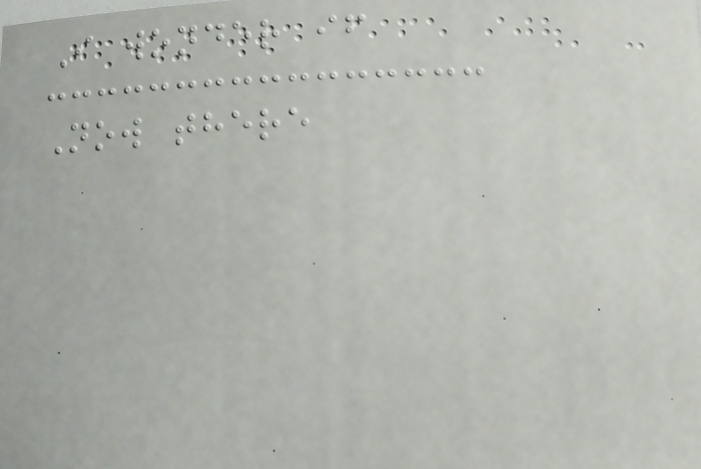I wonder if
Now there
